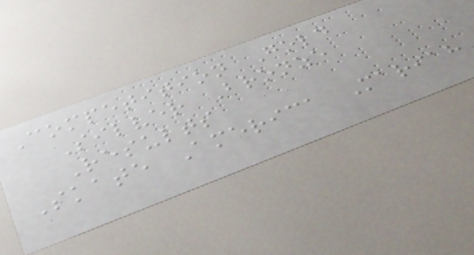Competition Gold
Silver Bronze
Results
Skate America Mariah
